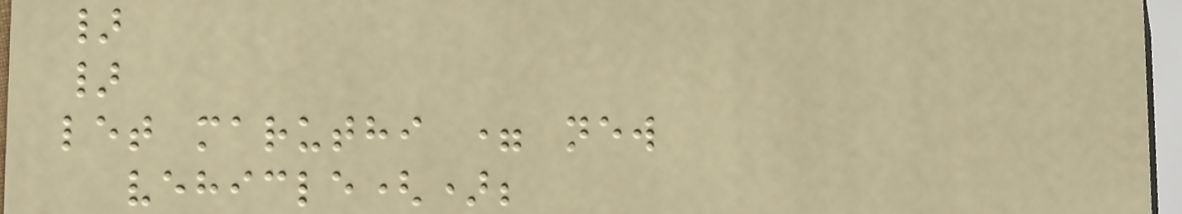}
}
let maruthi = new
vehicle();
